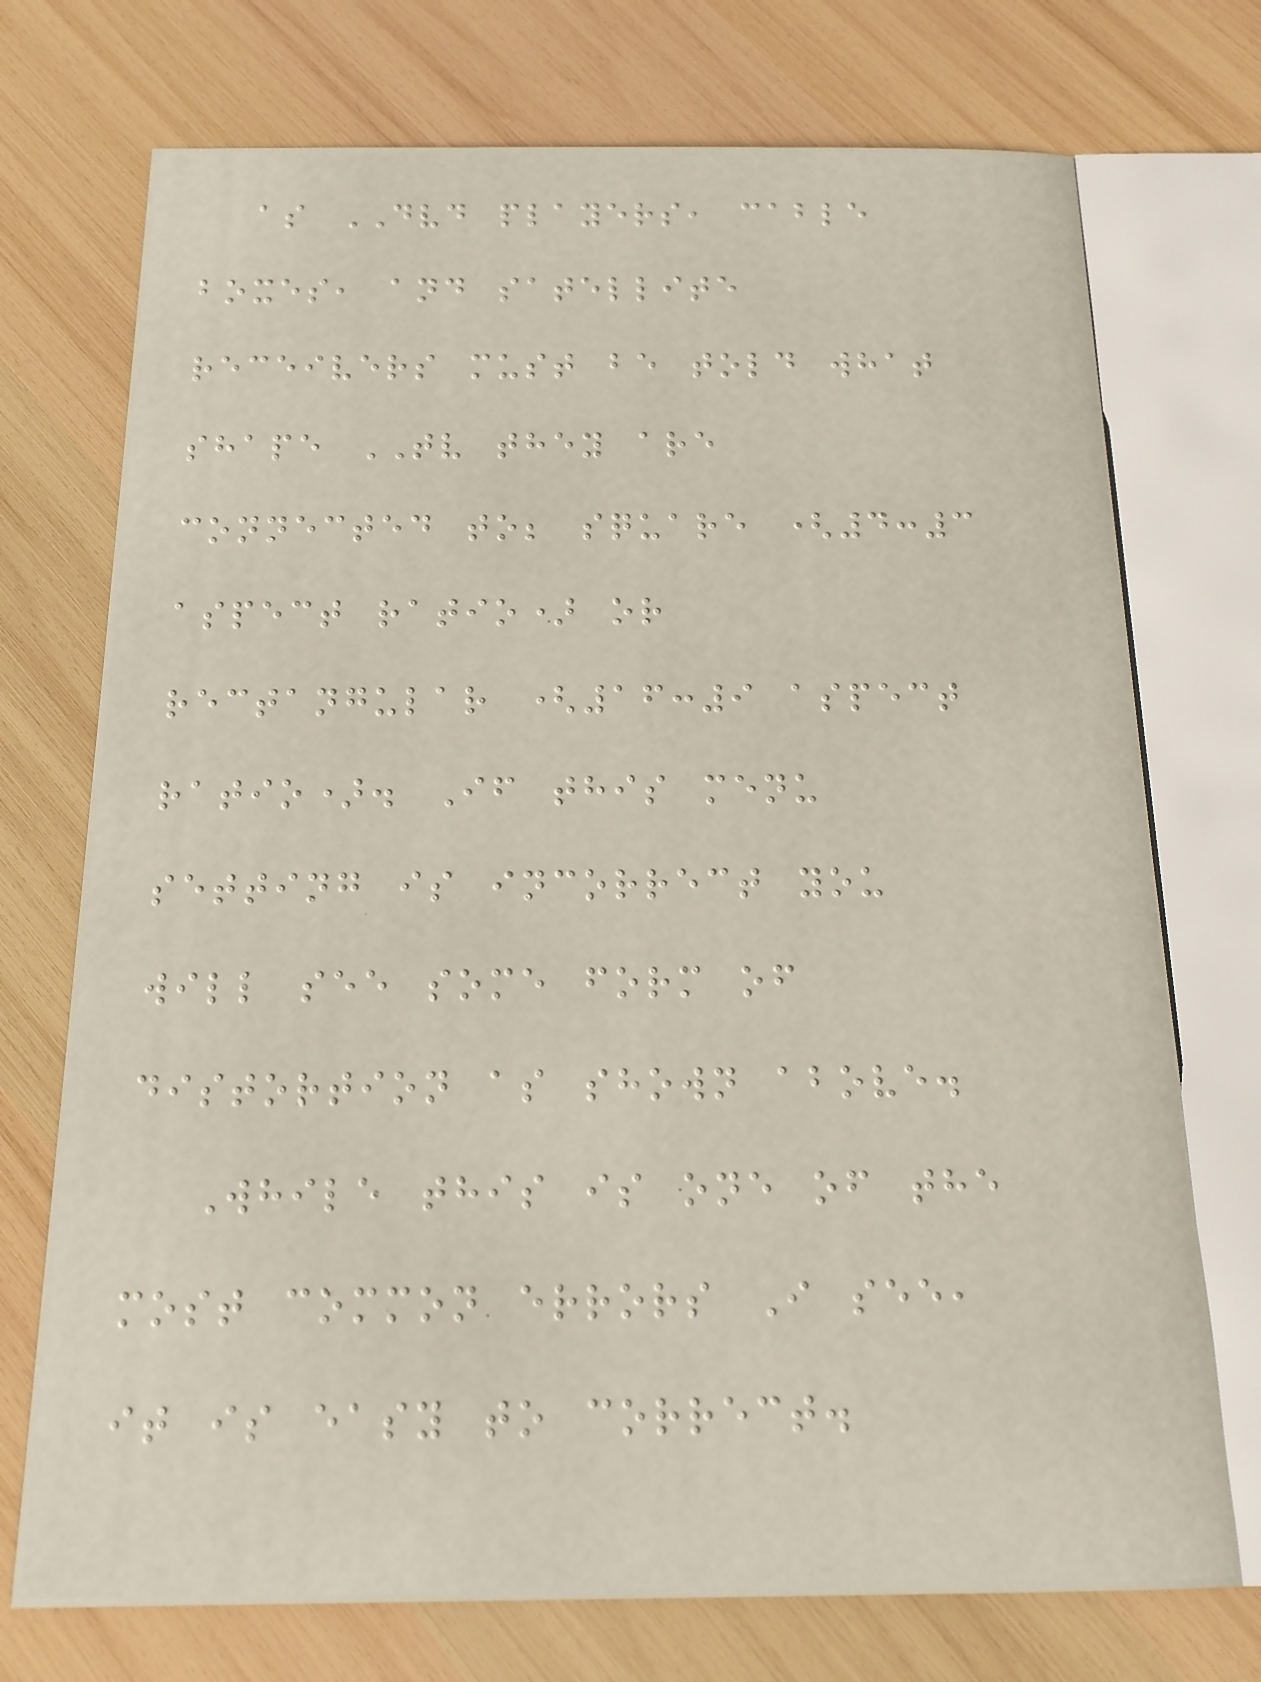as DVD players, cable
boxes, and satellite
receivers must be told what
shape TV they are
connected to; square (4:3
aspect ratio) or
rectangular (16:9 aspect
ratio). If this menu
setting is incorrect you
will see some form of
distortion as shown above.
While this is one of the
most common errors I see,
it is easy to correct.
